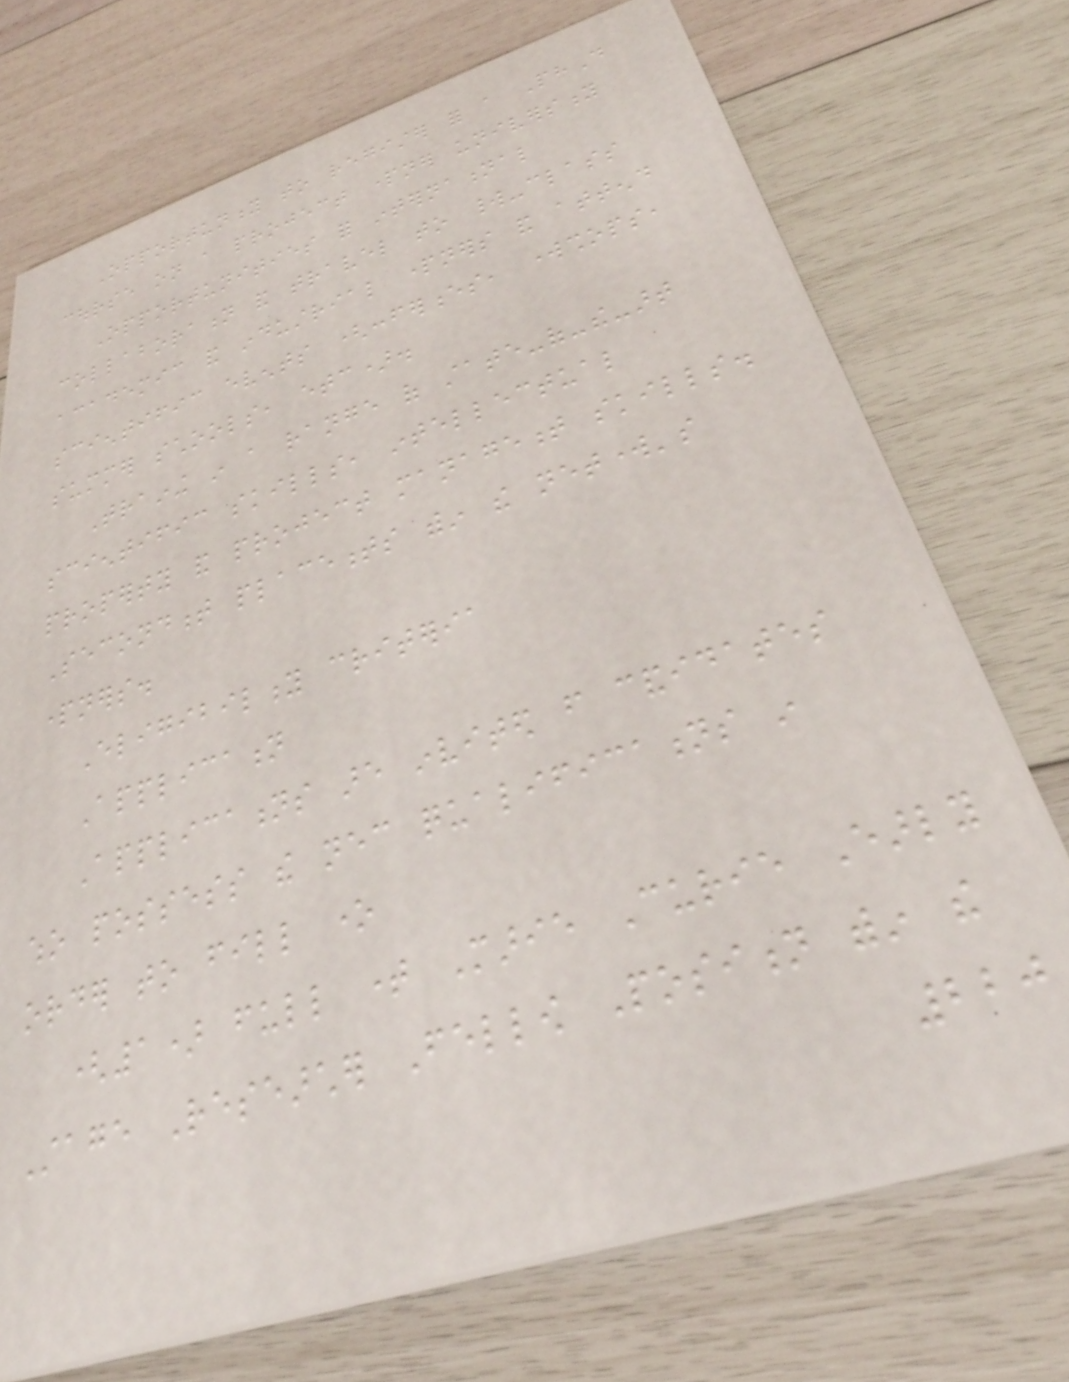Opportunity to register for a PhD
course on a project partner university
Opportunities for international
collaboration and travel to world-class
academic and industrial partners and attend
scientific events (conferences, workshops,
summer schools, etc).
Training in a range of state-of-the-art
scientific skills, intellectual
property and project management skills.
Secondment placements within the network's
partners.
Eligibility criteria
Application
Applications are invited from candidates
who possess the necessary qualifications in
order to fill one
(1) full time Marie Curie Early
Stage Researcher Fellow Position within the
220
